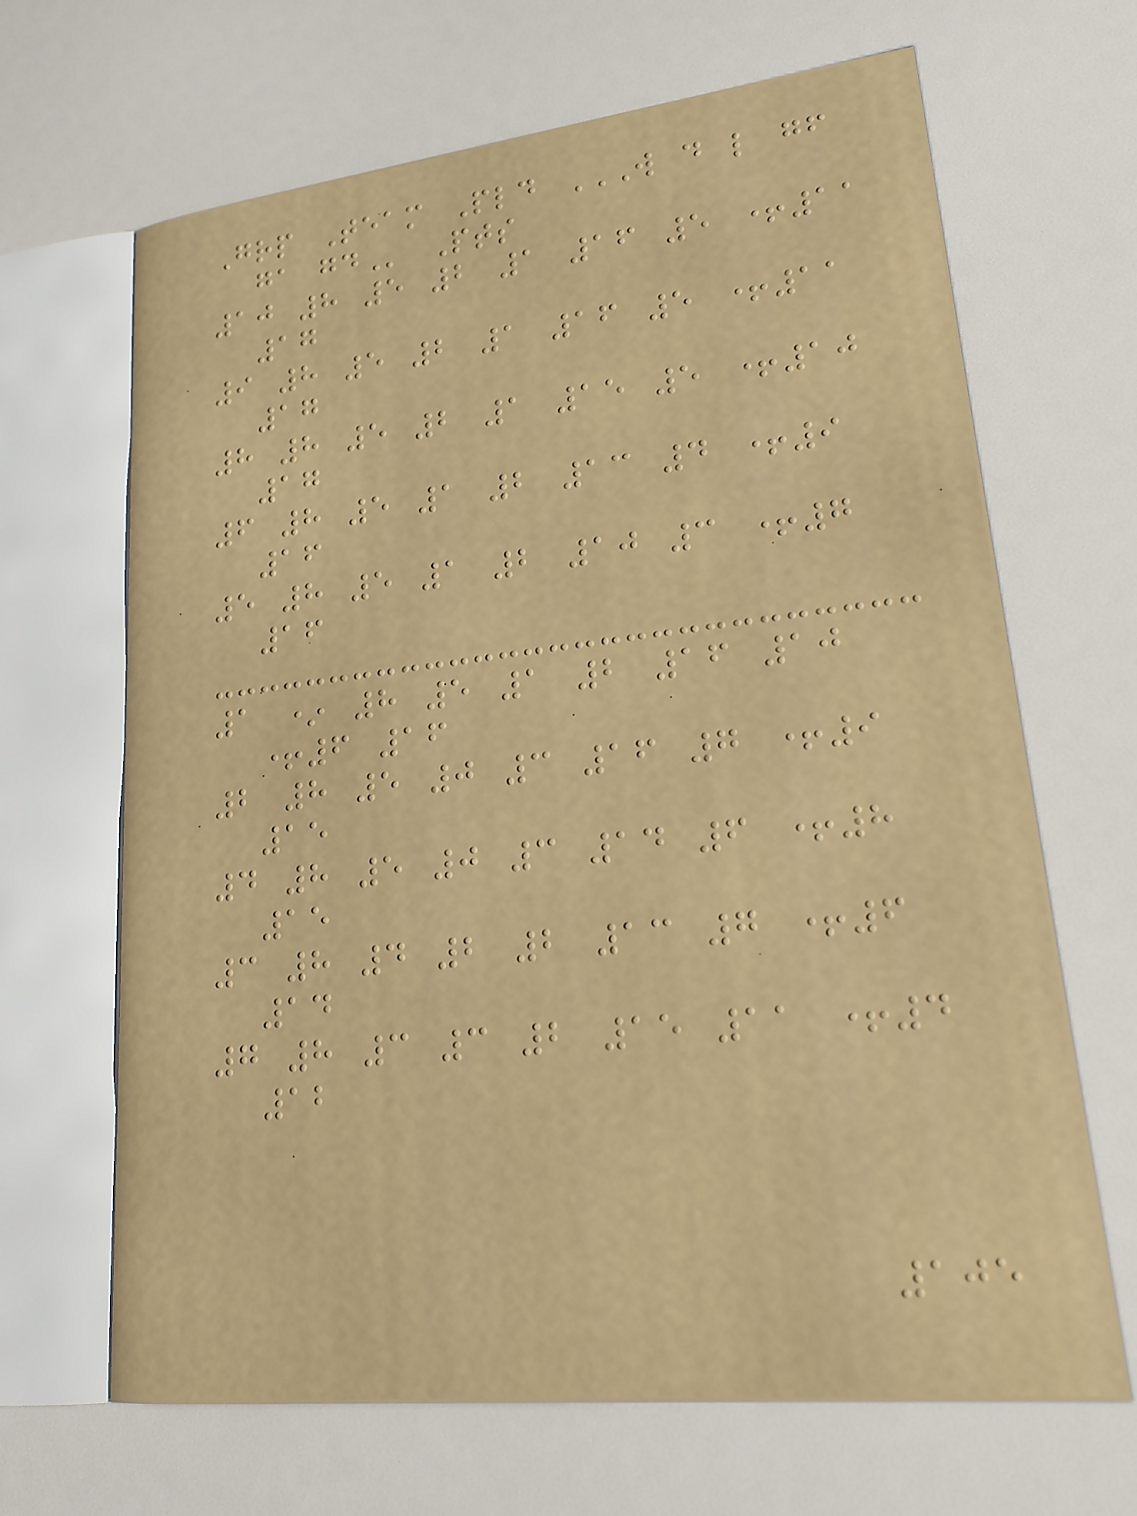Grp Team Pld W D L GF
GA GD Pts
10 8 5 2 1 16 5 +11
17
9 8 5 2 1 16 5 +11
17
8 8 5 2 1 15 5 +10
17
6 8 5 1 2 13 4 +9
16
5 8 5 1 2 10 3 +7
16
1 * 8 5 1 2 16 10
+6 16
2 8 5 0 3 16 7 +9
15
4 8 5 0 3 14 6 +8
15
3 8 4 2 2 13 7 +6
14
7 8 3 3 2 15 11 +4
12
105
